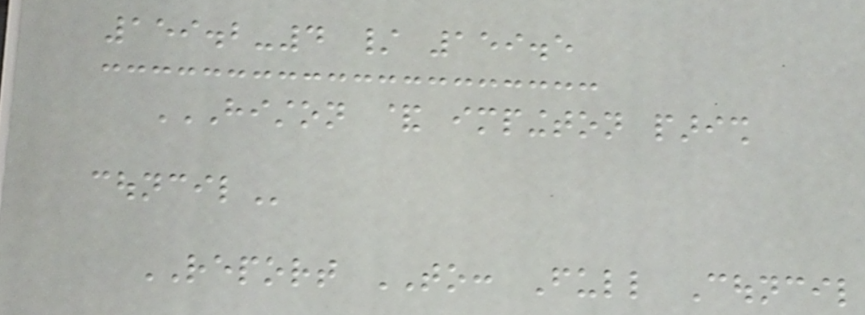159.2-4 / 159.5
HISTON & IMPINGTON PARISH
COUNCIL
REPORT TO: Full Council
